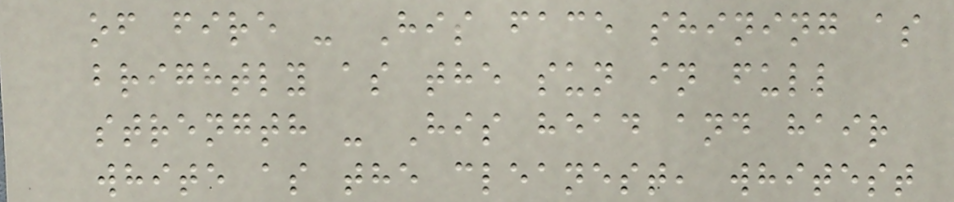of fire - His face shining as
brightly as the sun in full
strength - His head and hair
white as the cleanest, whitest
